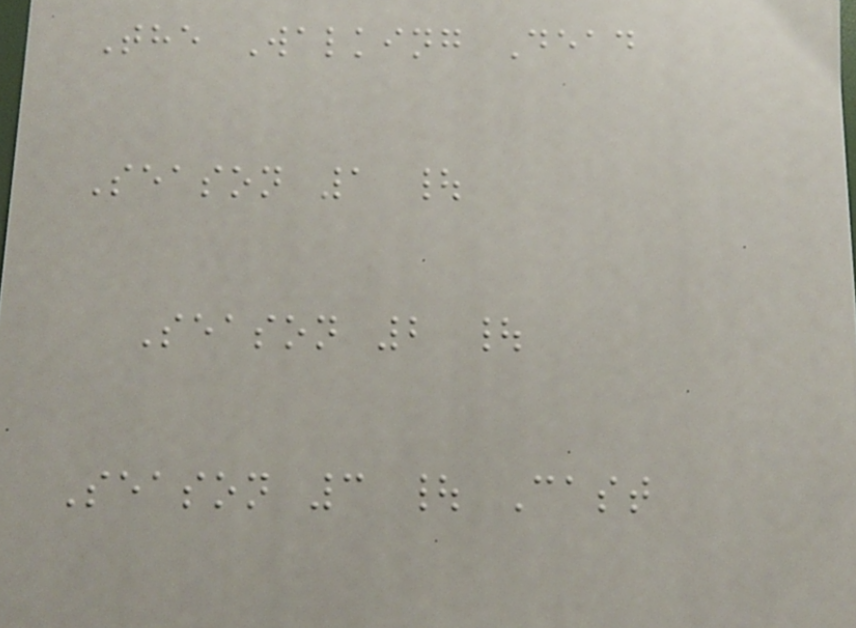The Walking Dead
Season 1 |
Season 2 |
Season 3 | Cast
